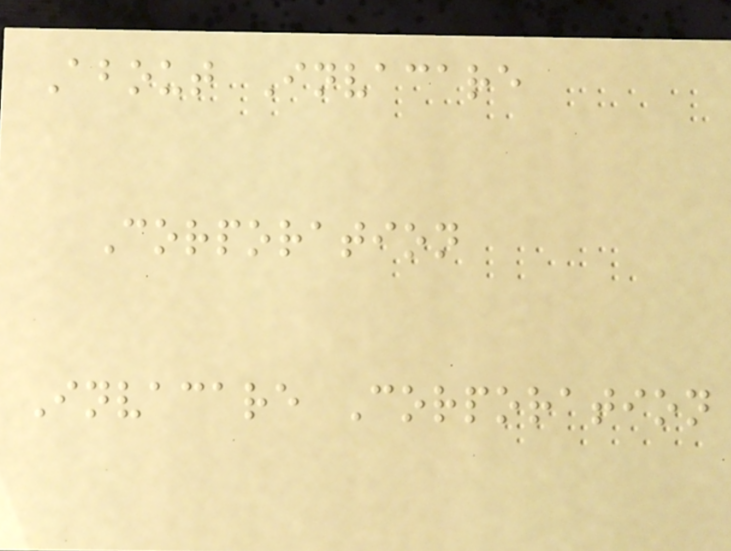About Invacare
Corporation
Invacare Corporation
